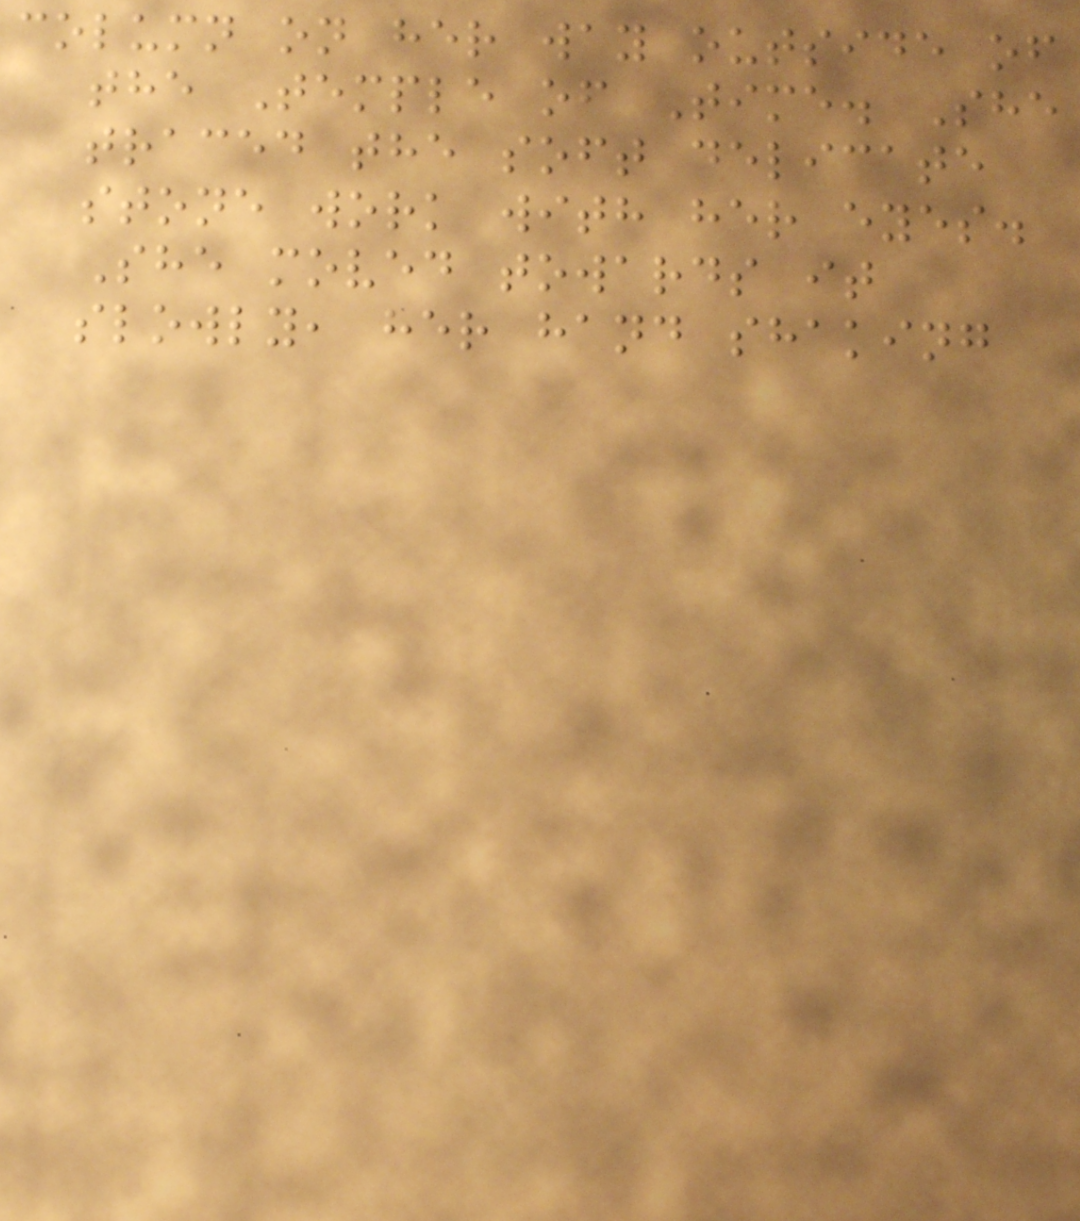column on her way outside of
the Temple of Time. She
traced the soft delicate
stone work with her eyes.
She moved towards it
slowly, her hand shaking
